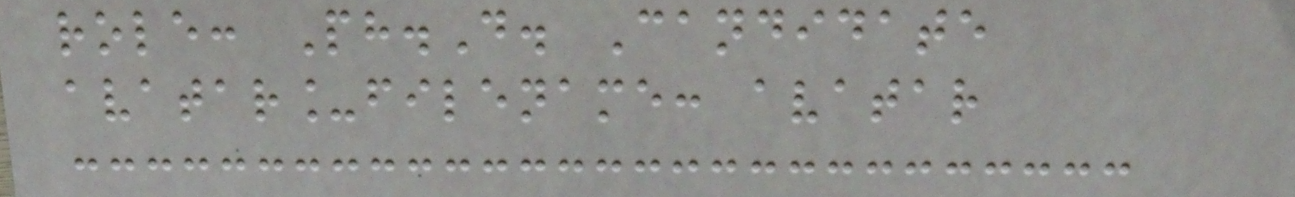role: Ph.D. Candidate
avatar_filename: avatar
